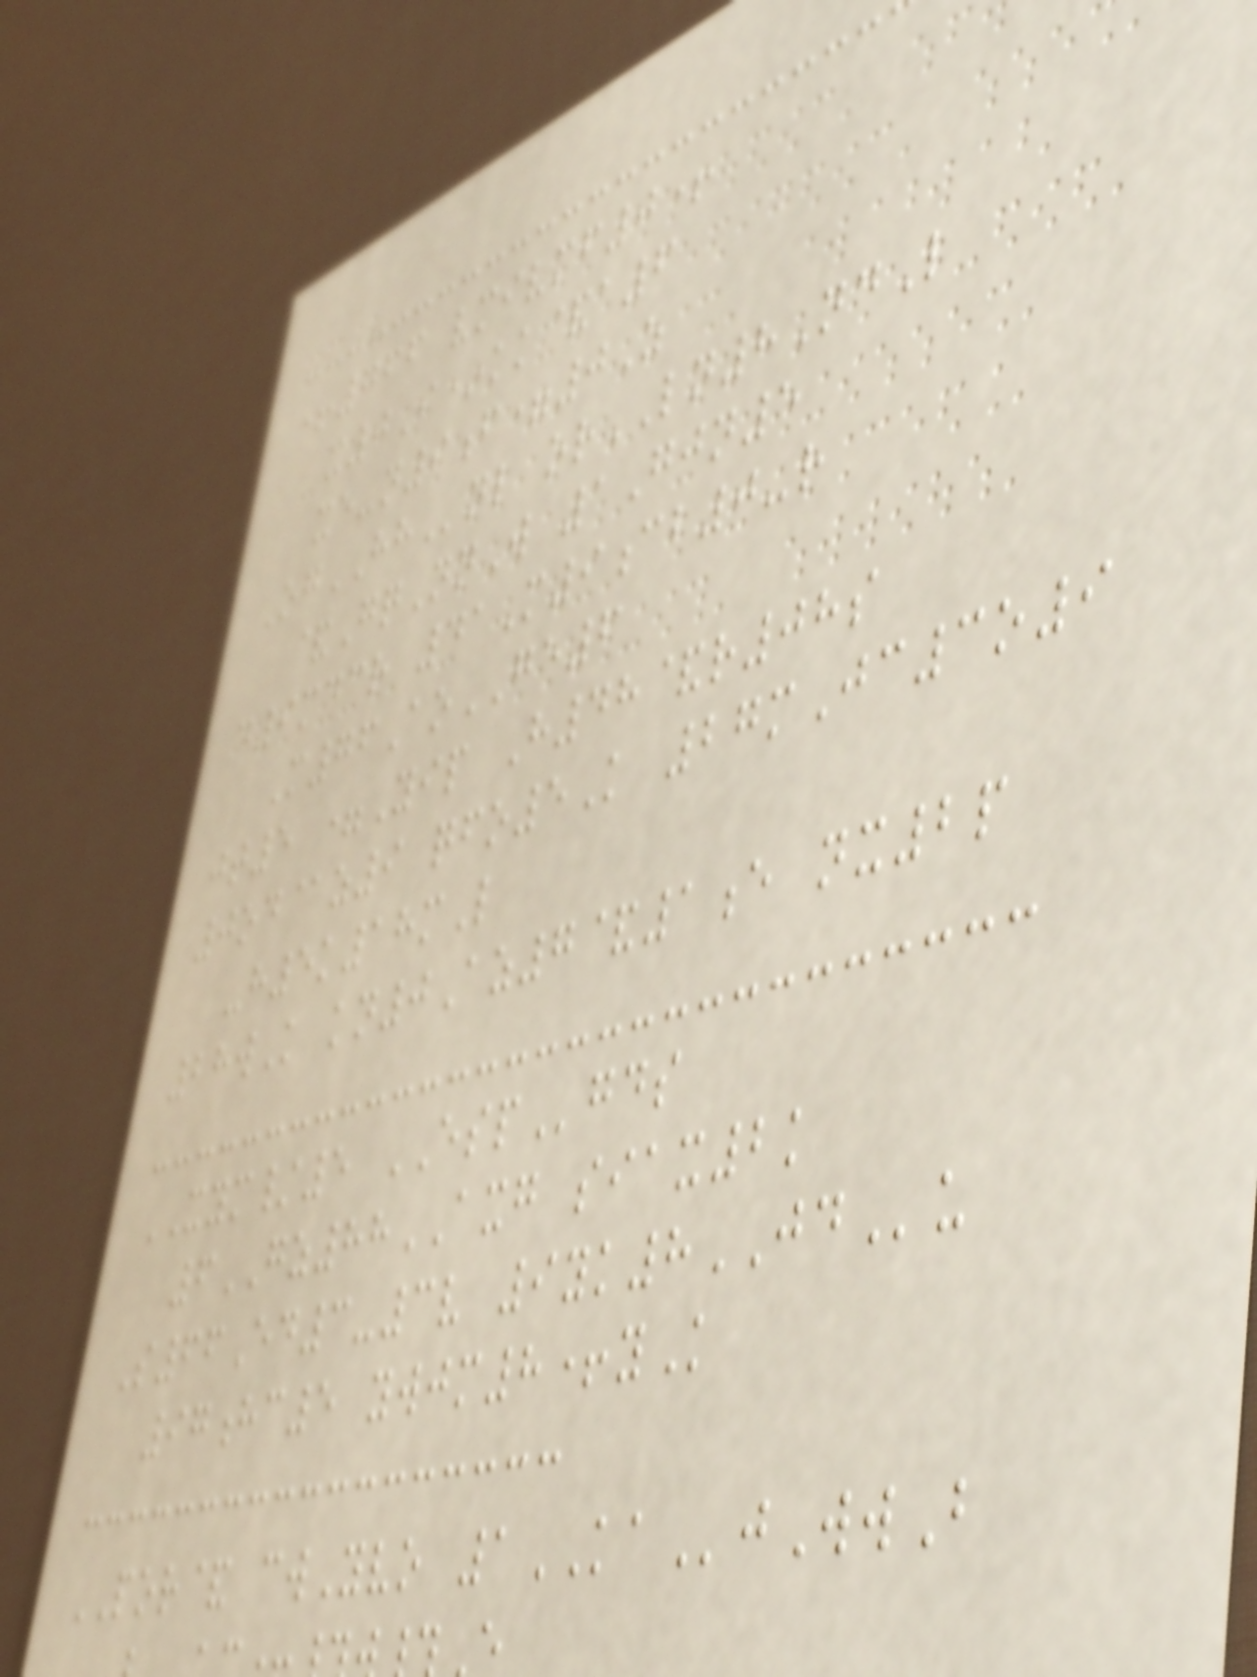+766 vmivmf0+
x0I*kk&a6
xe-n9f=0Z
OgHHnl orLN8NdL
&GqNnW 1Gjn5
d9mdcr 41M9cb0-r
M76AoGE6
jt5 =Yip H48&r08s
0od@z9 qfo5K 27mJc3o9
-h5k18mL
28wK kn0Az7&1e nx2p
XYM/5 ESPgds
6GZ88AXG siax2k
S66Ed3-3v 9yk8JDu
97hc5 ywjm8+yK
POR& cwYvo 1KAjWwB
